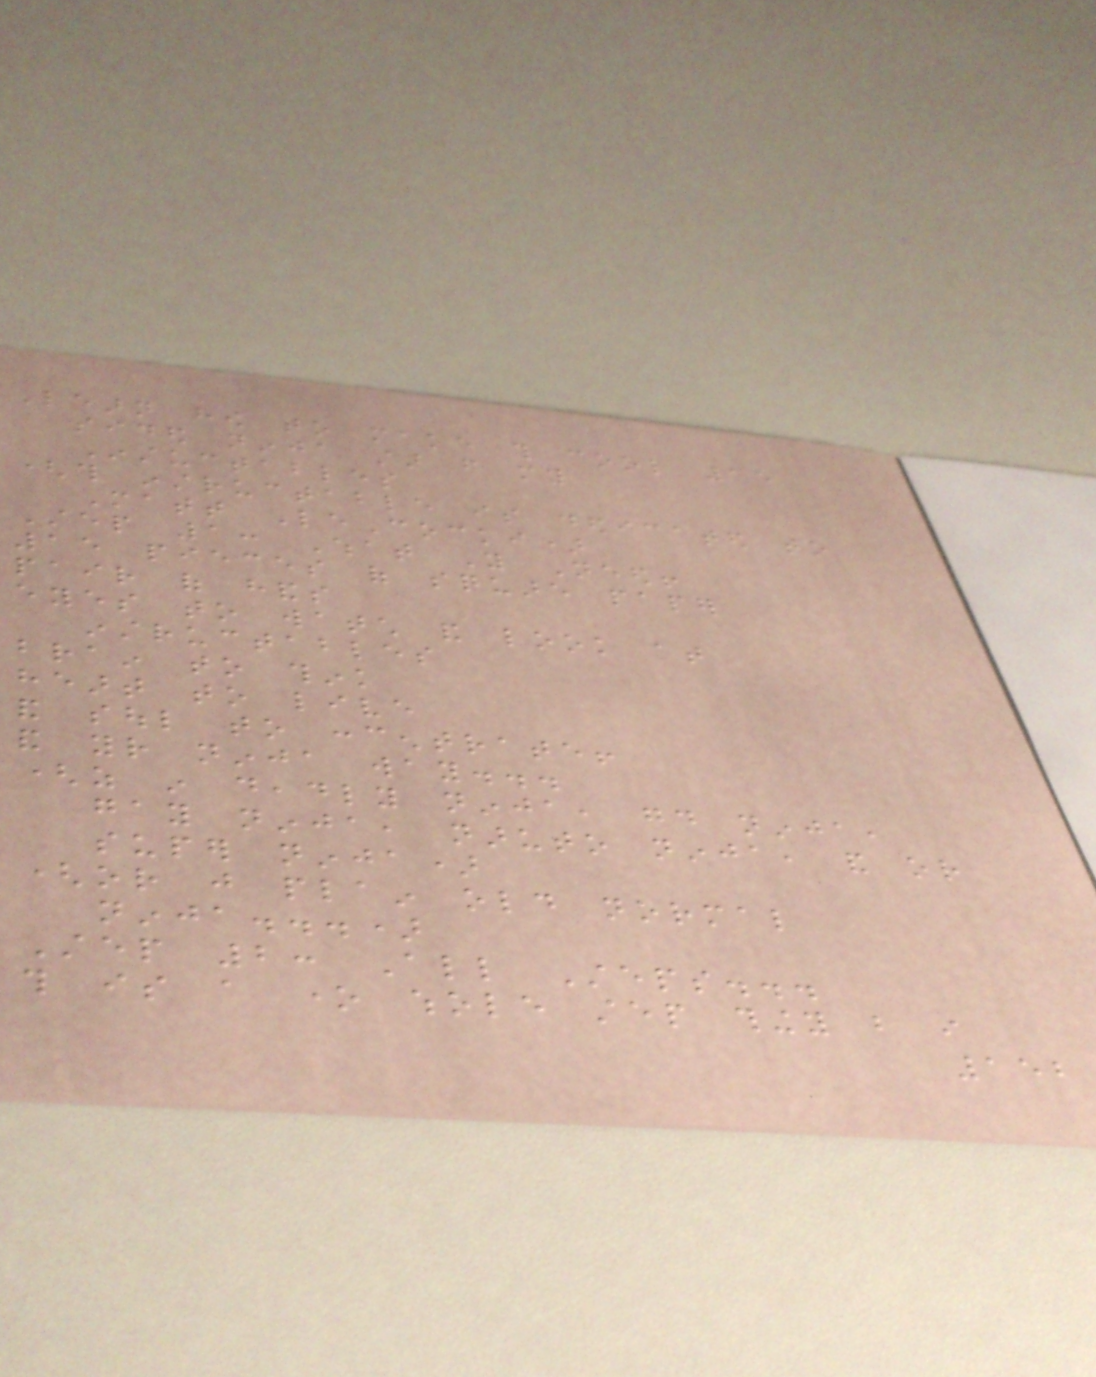Learn how to make this cool 15
sided ninja star from my
Instuctables
(this instructable is dedicated to
Matt LeCocki)
Step 1: What You Need!
15 pieces of square paper
pair of hands
eyes to watch and look at
instructables
brain to think
heart to live
and soul to concentrate!
and your ninja way...
(as in deadly ninja, good ninja,
gay ninja, naruto ninja, and or
super ninja)
(or just plain old normal
ninja...)
Step 2: All Steps...
this is a one whole step thingy but i
152
